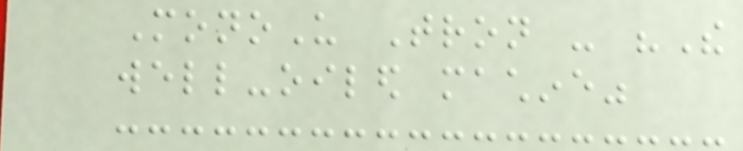MonoU Tron - "The
well-oiled machine"
